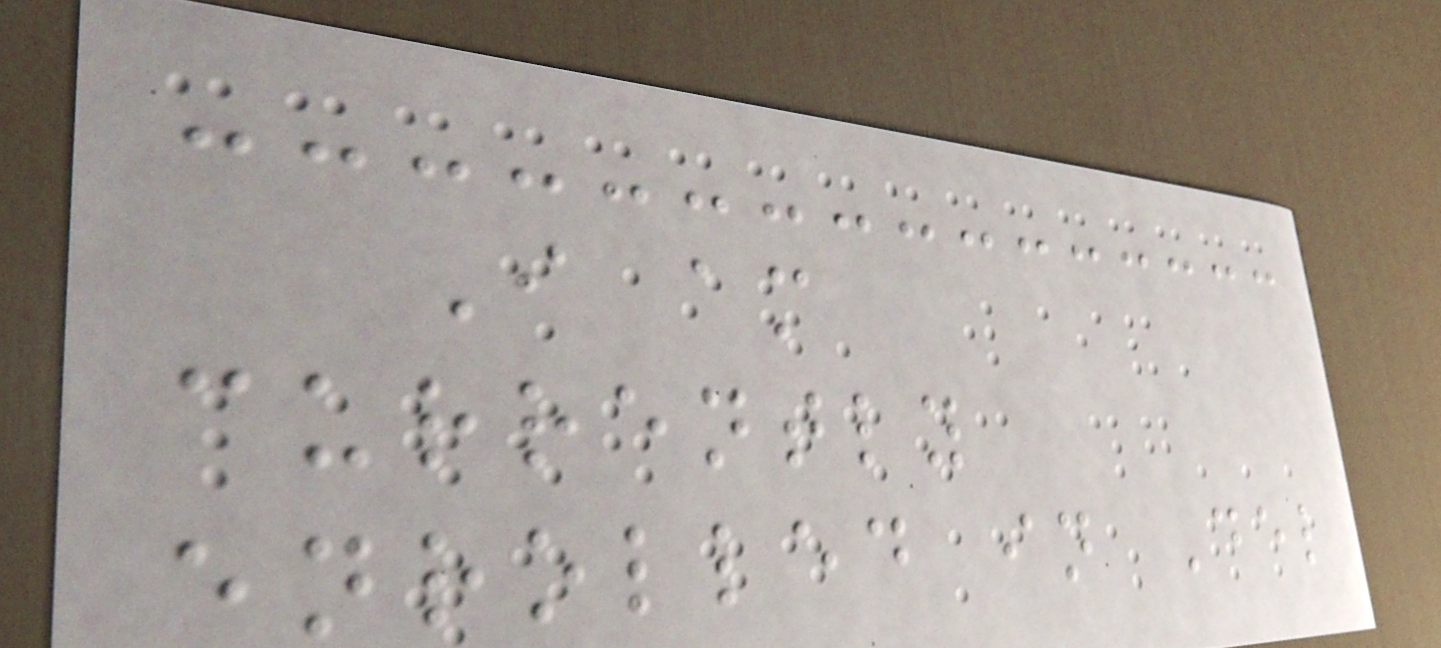I am
currently
enrolled in Del
